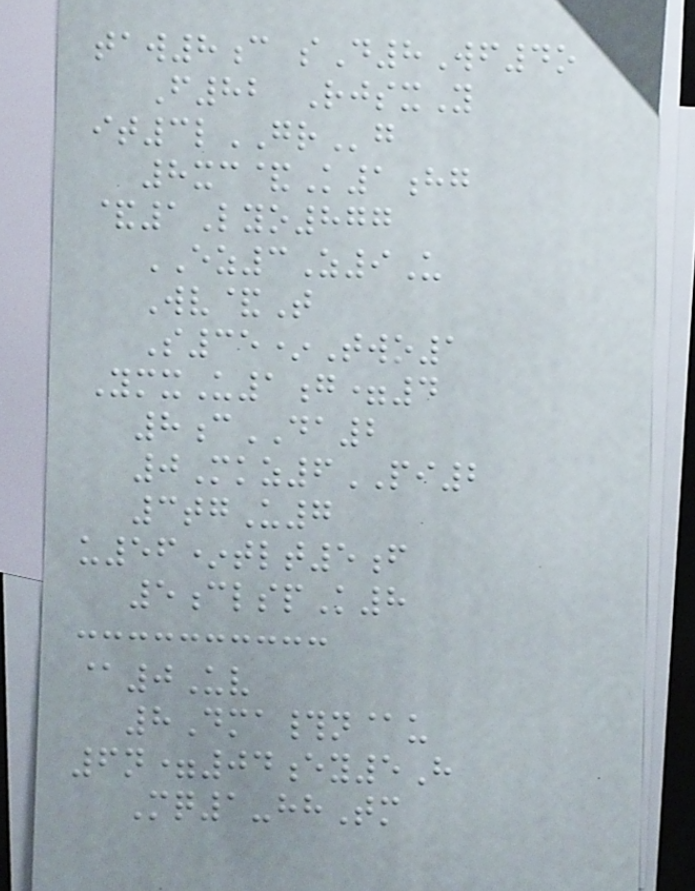taw8c sD8Wf4o
F82 RjsxY
it3lGRg
8xc&K1hg
&1Lyo877
EZ3Z9U
Wv&T
S35*Two1
YmxU1g=4
8cDA2
0Mkz6PI2
3tgU7
u56*tlt5f
5clspK8
@0Uv
8Dma#n@u
6n=04ey5H
Mq1-hhTm
